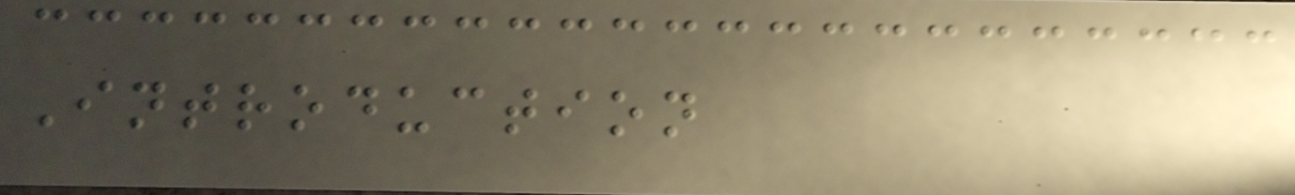Introduction
